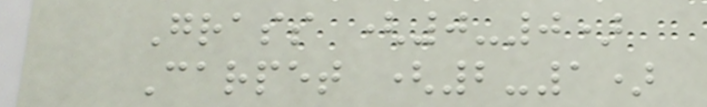Grass (0-0)
Carpet (2-1)
